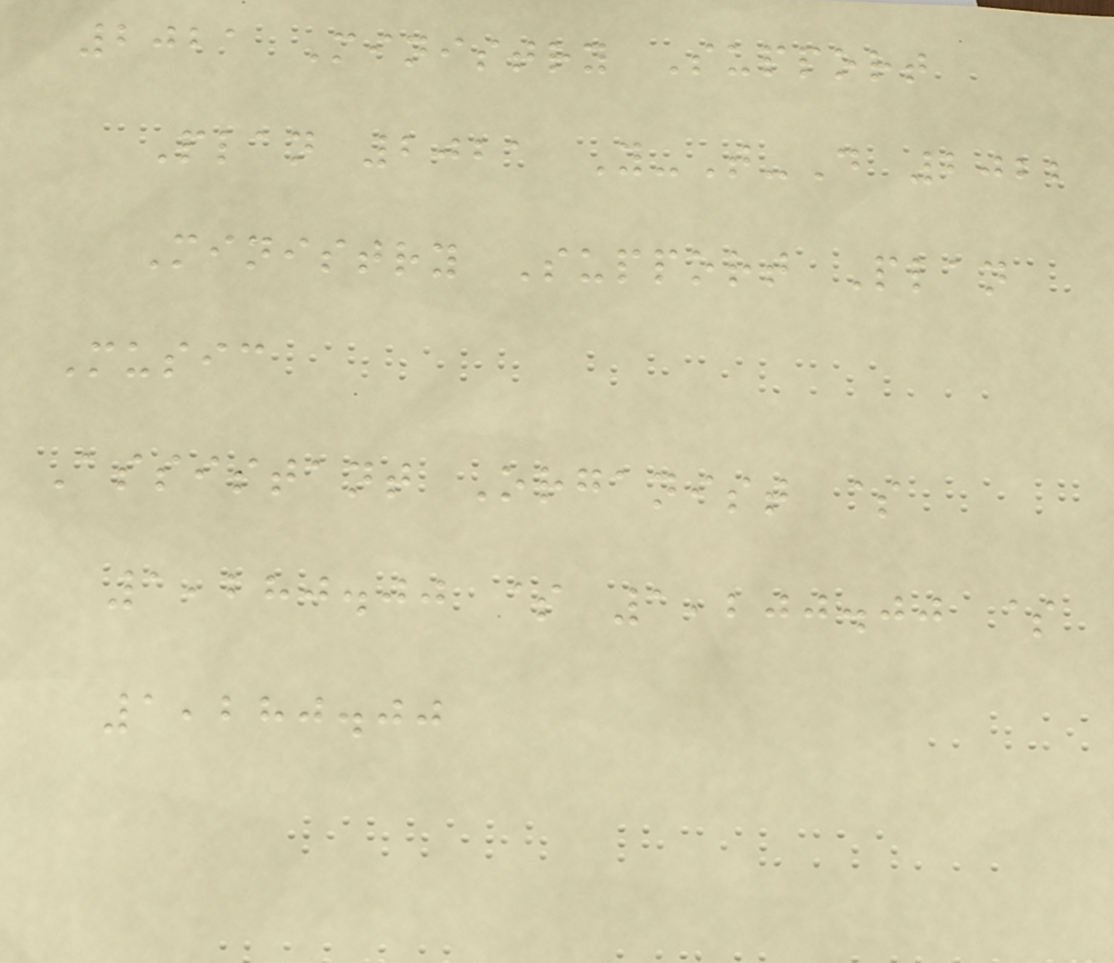2021 Ministry Support
Plan 2021 Y-T-D 2022
Ministry Support Plan
Music
Assistant Organist $
1,280.00 $ 1,200.00 $
1,280.00
